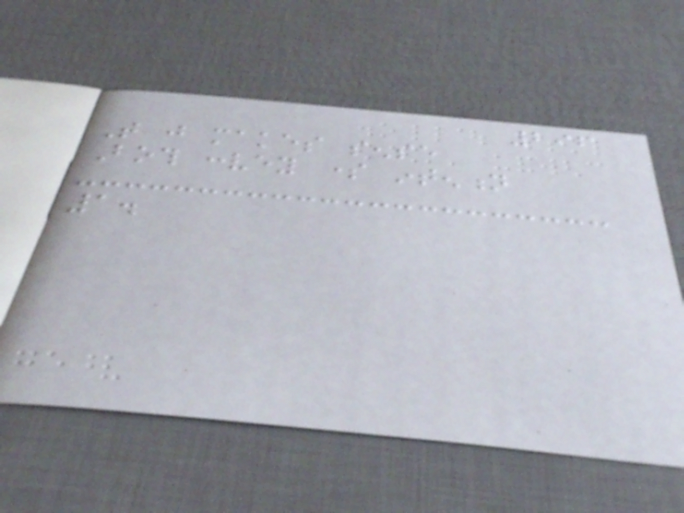296
That just makes sense
Both convey some intention
1.
